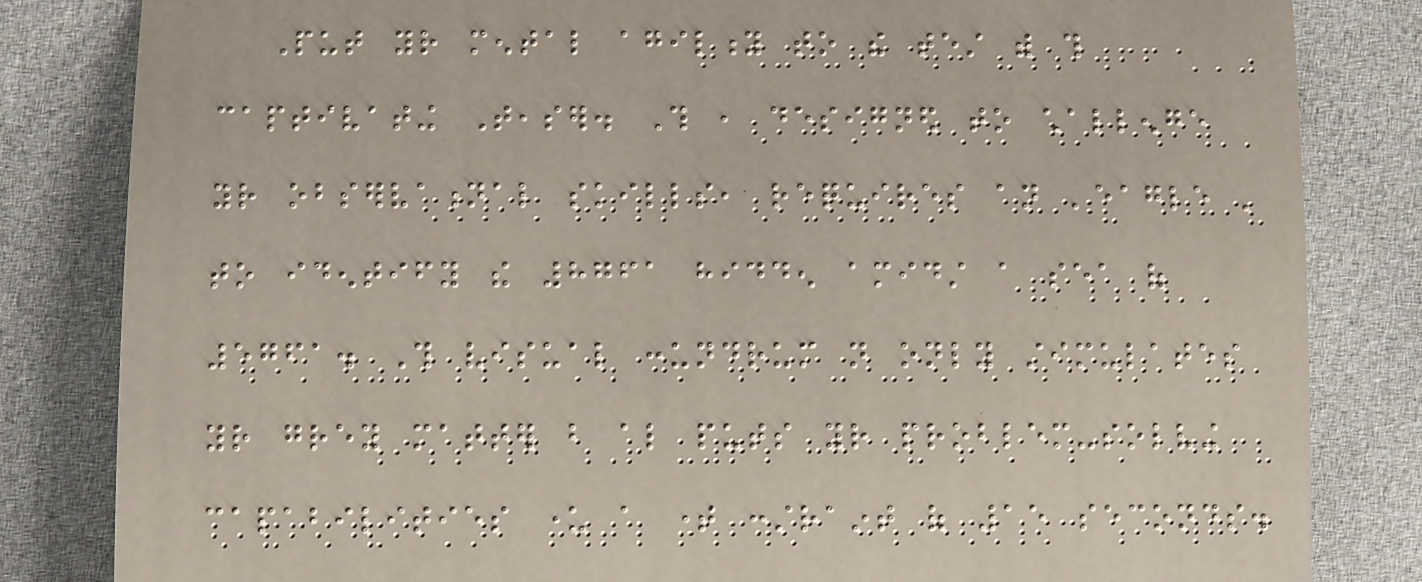Put your mental agility to the test with this
captivating Teaser. This , designed to challenge
your observational skills, requires an 'eagle '
to identify the 8761 hidden amidst a sea of
5761. This visual conundrum not only stimulates
your grey matter but also puts your problem-solving
capabilities under a time constraint of 15 seconds.
